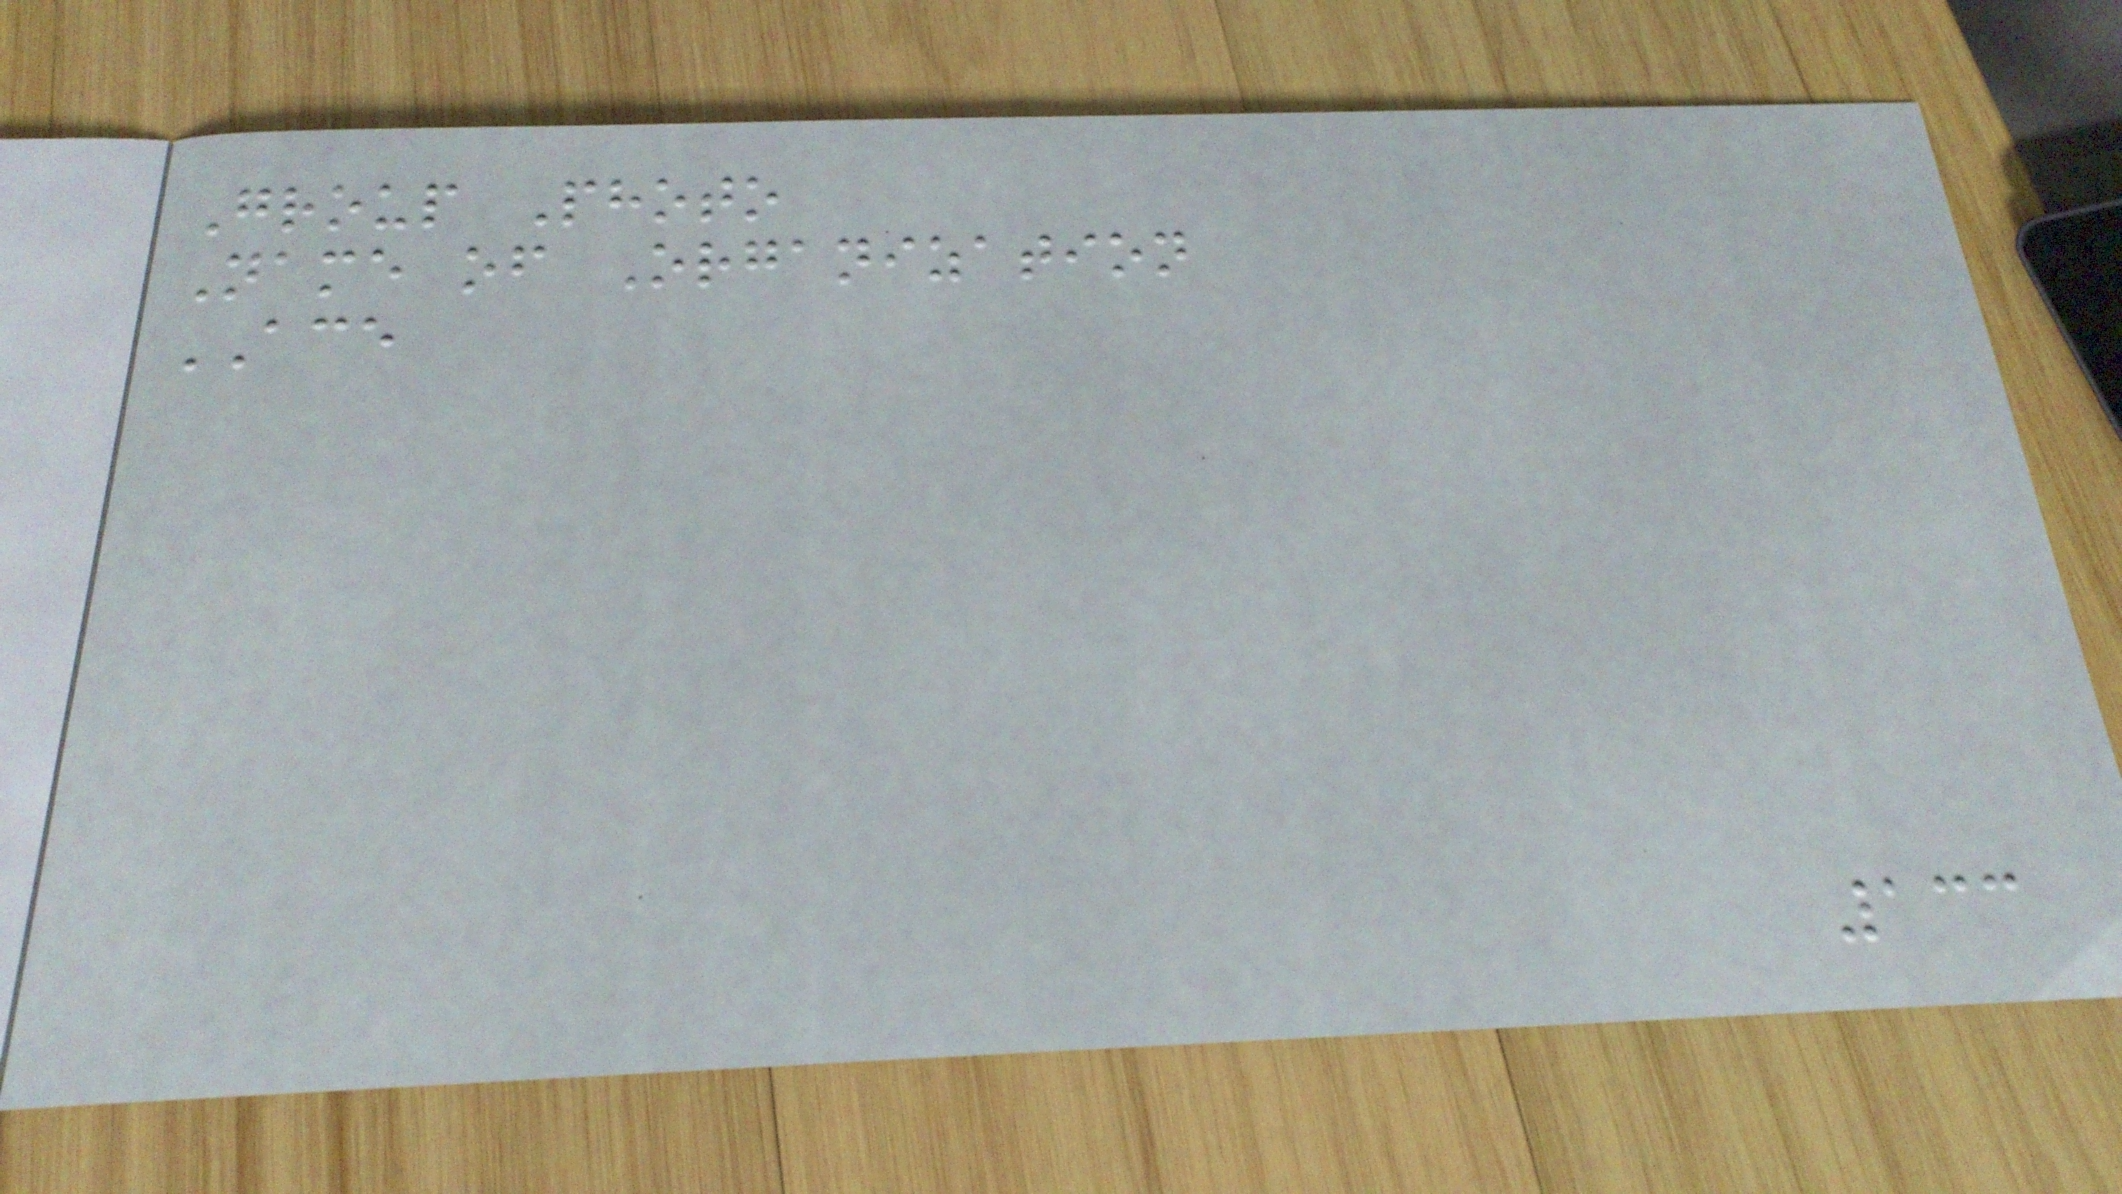Group Photo
Name of Organization
ACE
133
